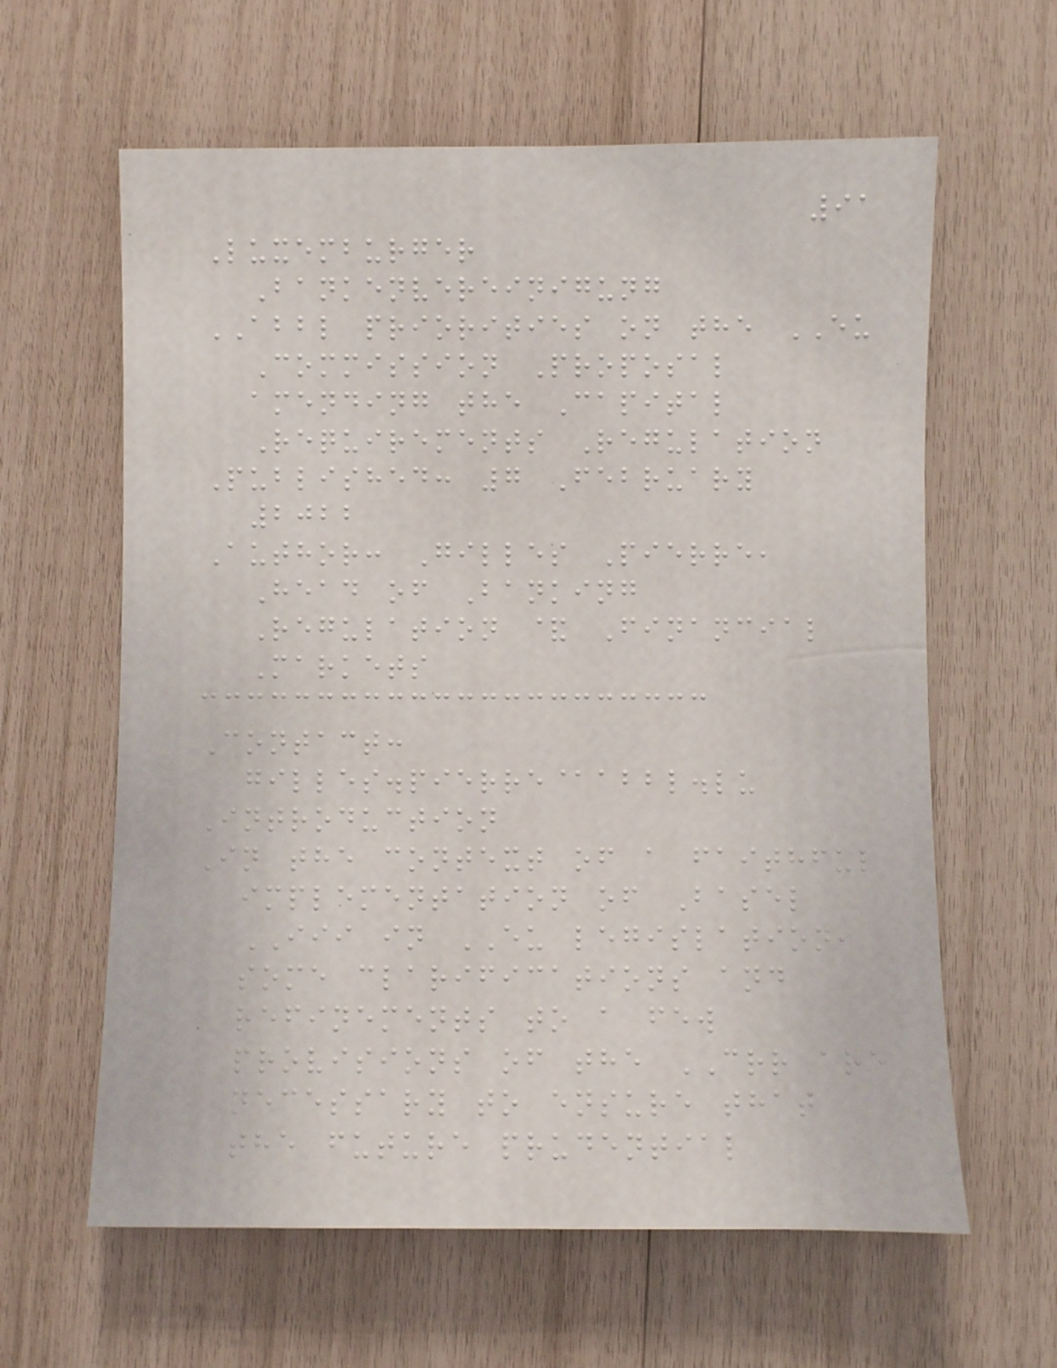91
Luxemburger
Bankenvereinigung
ABBL priorities on the EU
Commission Proposal
amending the Capital
Requirements Regulation
Published: 7 February
2022
Author: Gilles Pierre,
Head of Banking
Regulation & Financial
Markets
Contact:
gilles.pierre@abbl.lu
Introduction
In the context of a faithful
implementation of Basel
III in EU legislation,
some clarifications and
refinements to a few
provisions of the CRR are
necessary to ensure that
the future prudential
